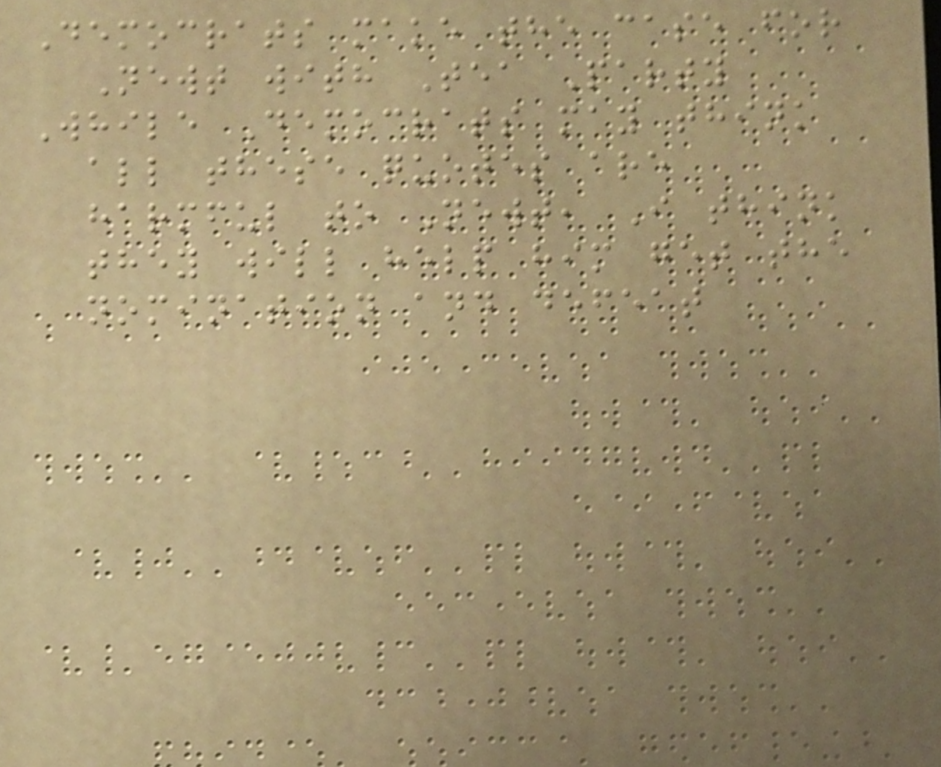Democrats make the case for
Newt with Tea Party
While Democrats may think
all these quotes are
harmful to Newt, I think
they will help him get the
nomination and defeat
